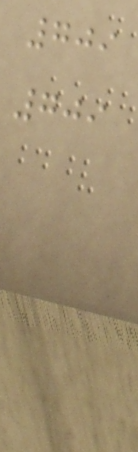709
709
